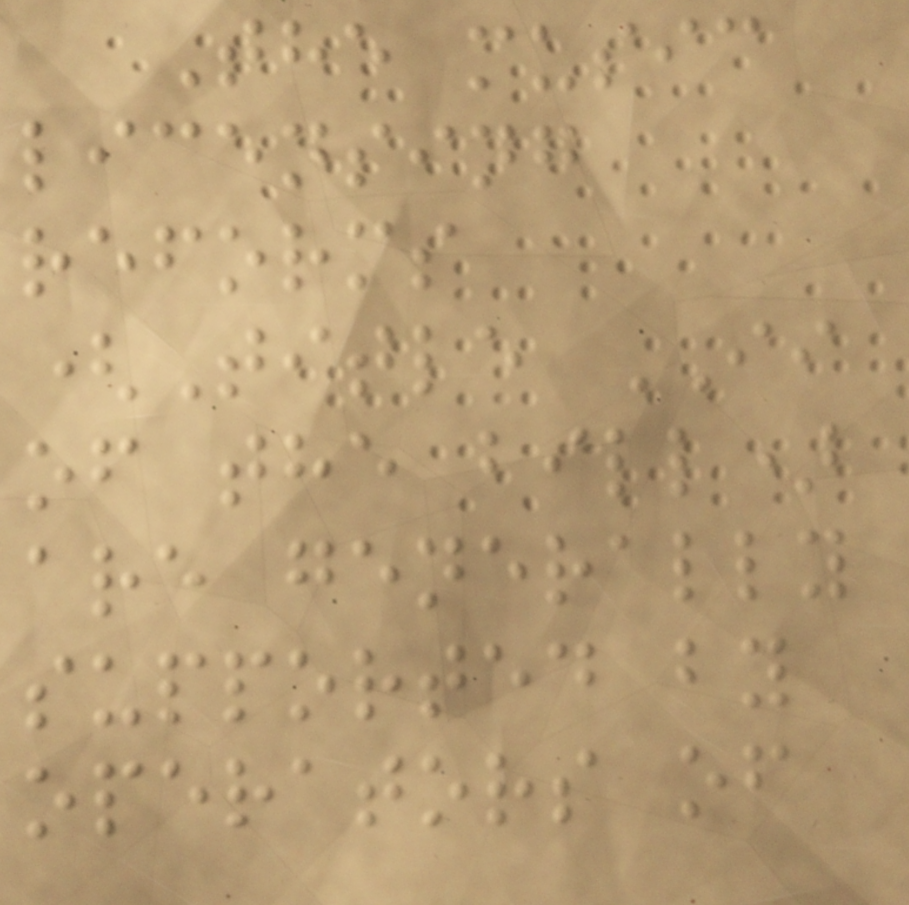The music
licensing
reforms
(Title II
of the bill)
are generally
supported by
operators of
